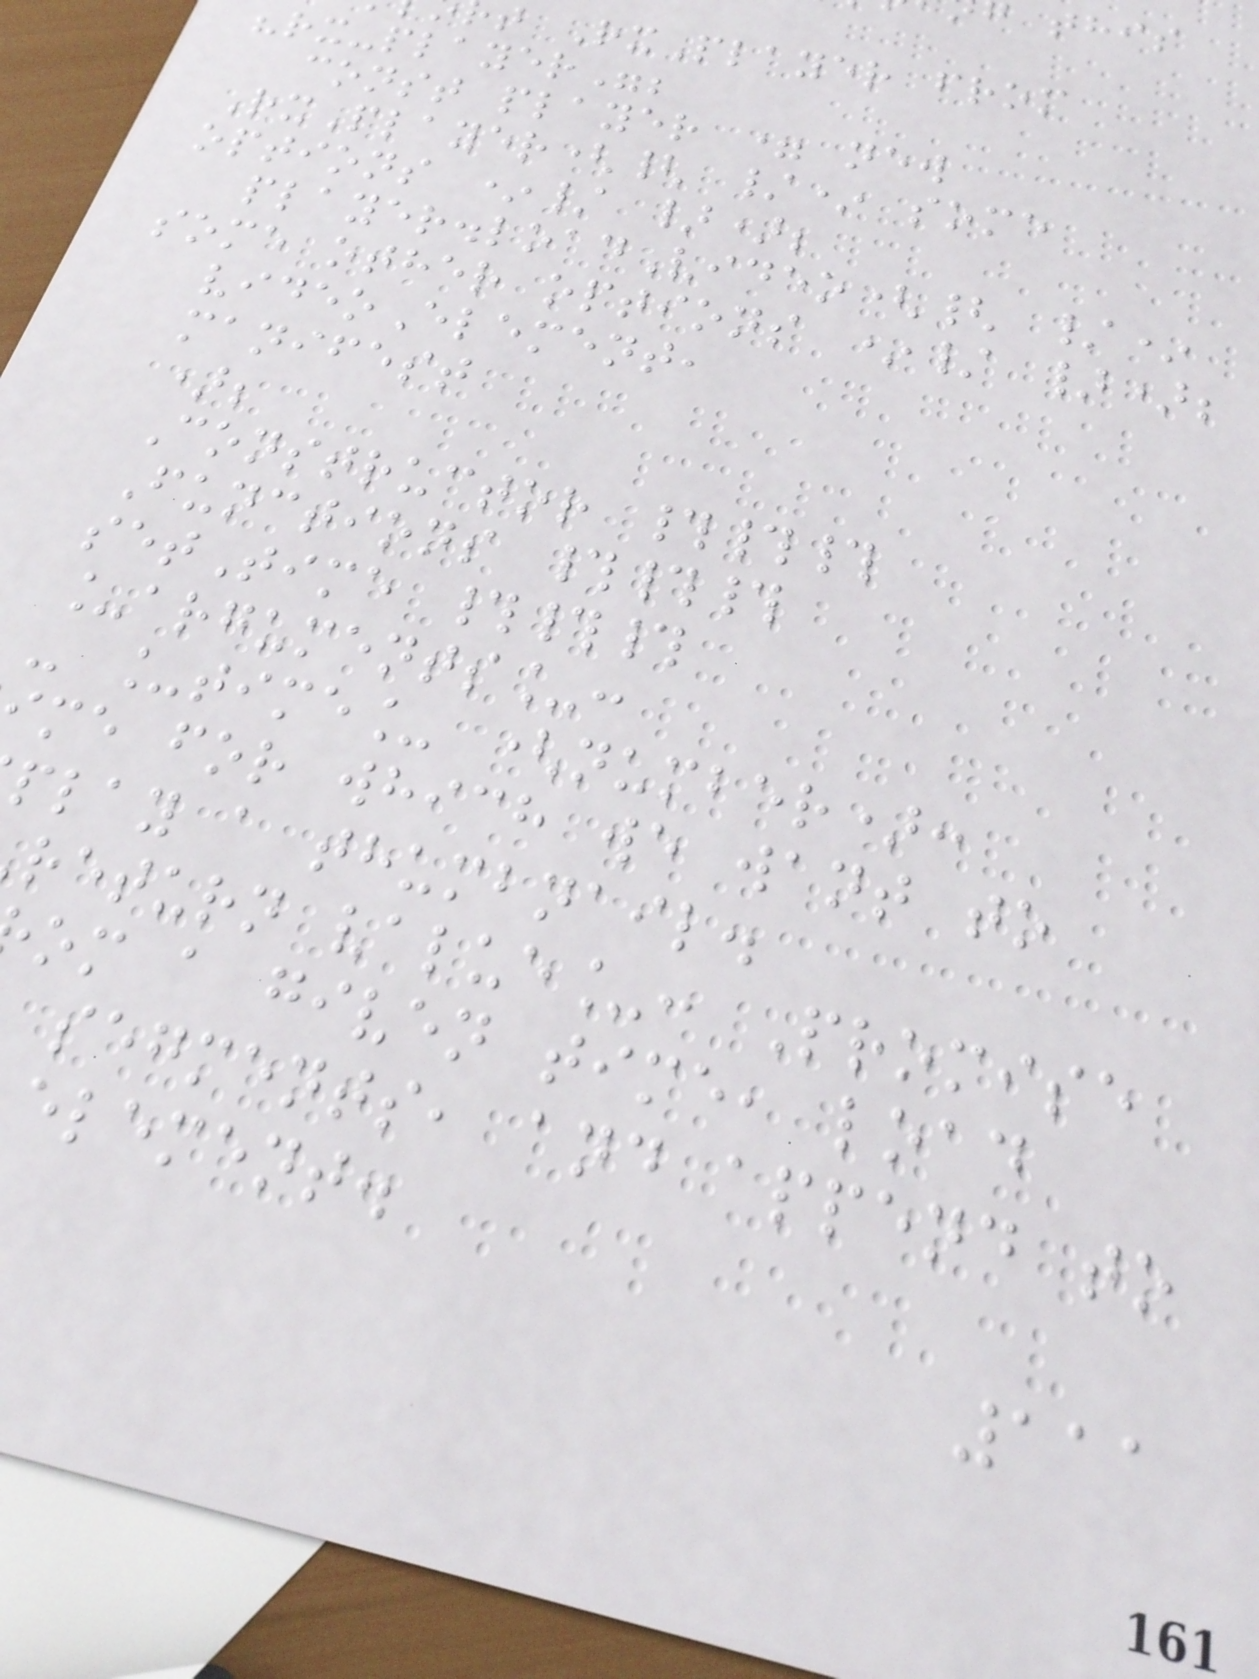t RxPlayer from
"rx-player";
const player = new
RxPlayer({ /* some
options */ });
player.loadVideo({ /*
some other options */ });
videoElement,
manifest
);
Constructor ###
Functions ###
setTime ###
_arguments_:
- _time_ (number):
me for which we want to
play a thumbnail.
return value_: Promise
om a given time, load
segments, and append to
element.
111
